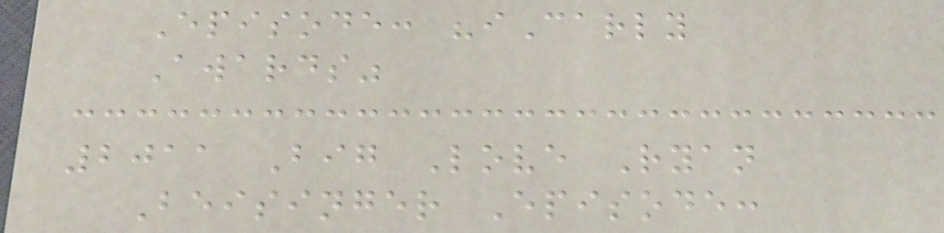Episode: "iCarly
Awards"
2011 Big Love Ryan
Beisinger Episode:
